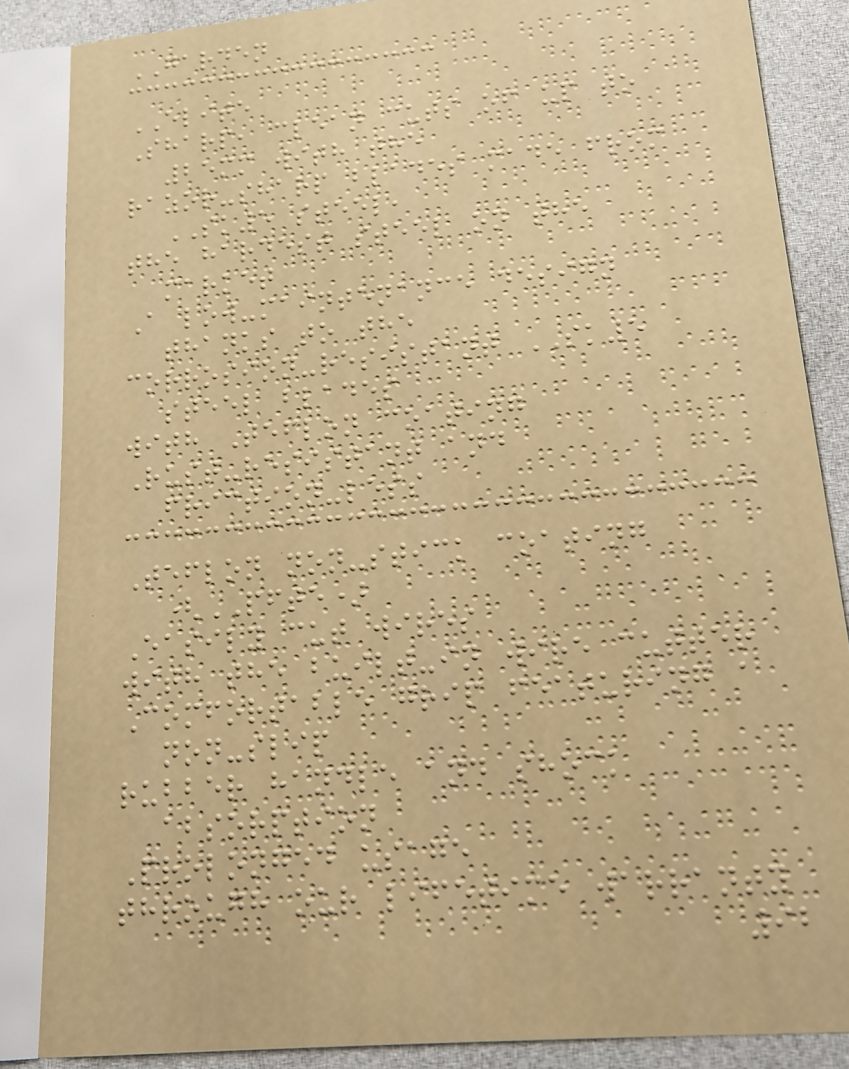GARDEN
ELITE
Sharp, clean cuts of up to
25mm with the
razor-sharp blades made from
SK5 steel,
the hardest steel on the
market
A low-maintenance design
thanks to the
corrosion-resistant SK5
steel blades
with Teflon coating
Rust-resistant and
friction-less
Teflon non-stick coating
(PFTE)
Easily cut wires
with the built-in wire cutter
Comfortable grip featuring a
non-slip
rubber handle and shock
absorption
Prolonged usage
through our lifetime warranty
92
